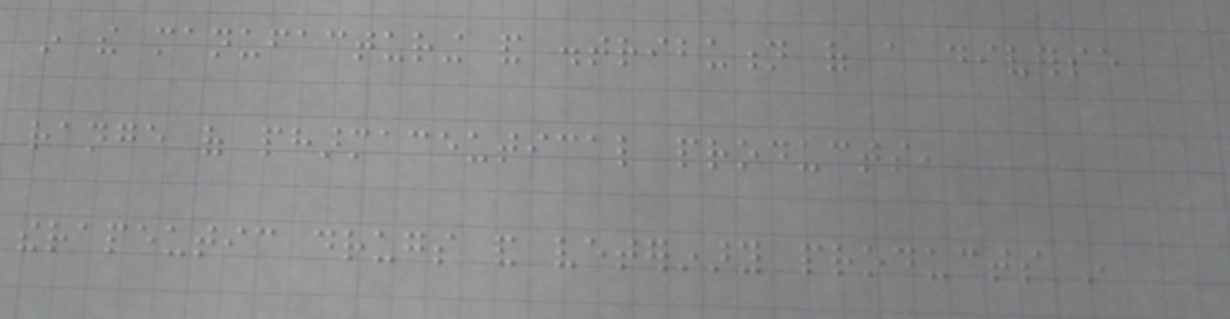in the manufacturing and distribution of a diverse
range of pharmaceutical products,
therapeutic drugs and veterinary products in
